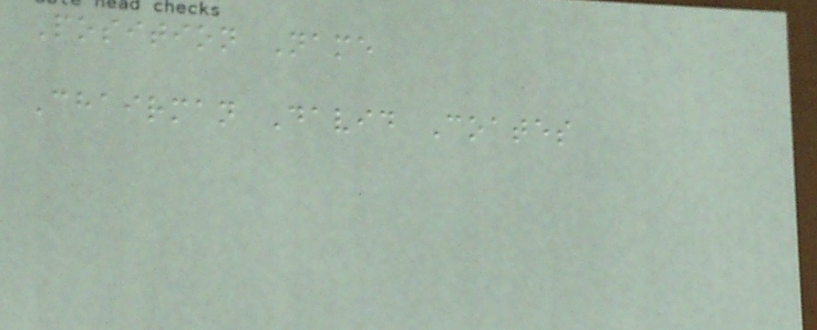Position Name
Chairman David Coates
